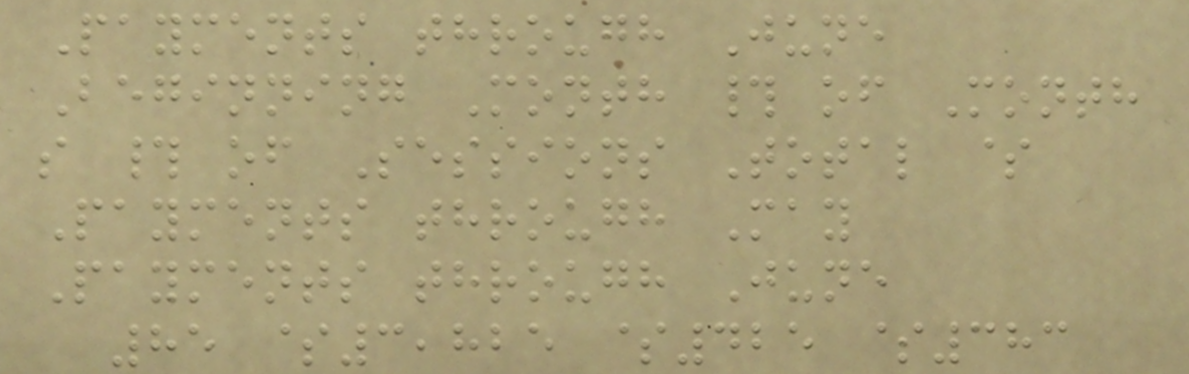Payments through June
Beginning Month # of Month
s # of Sessions Total $
Payments through May
Payments through June
85 $3,825 $425 $383
